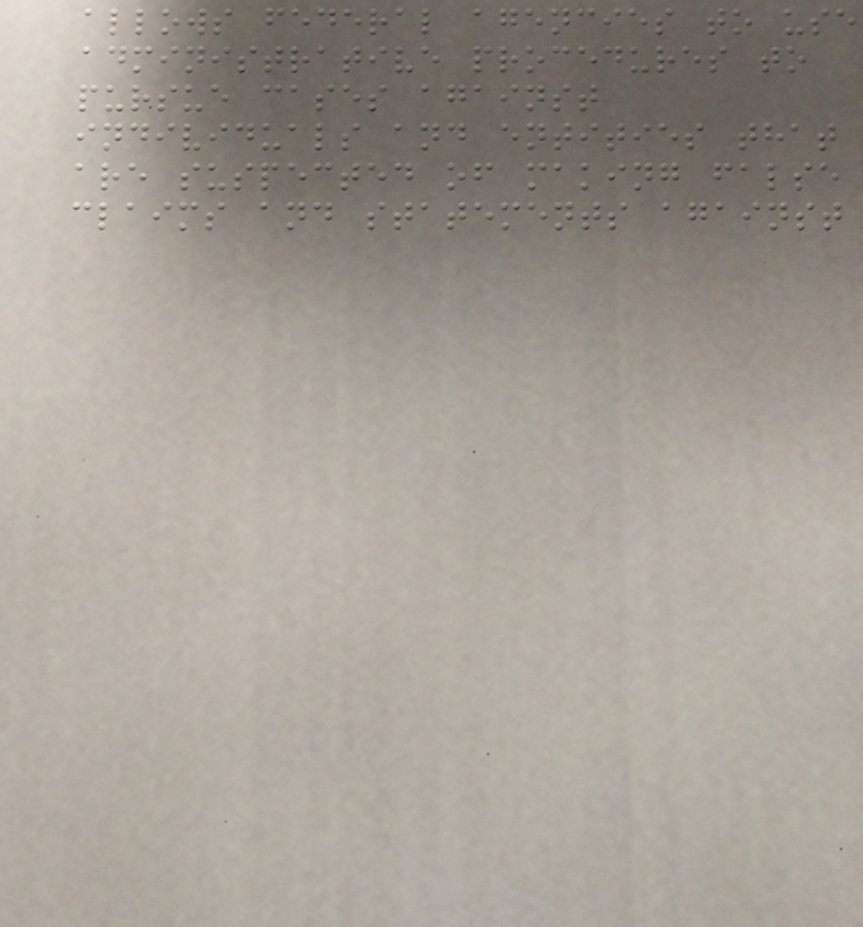allows federal agencies to use
administrative procedures to
pursue cases against
individuals and entities that
are suspected of making false
claims and statements against
